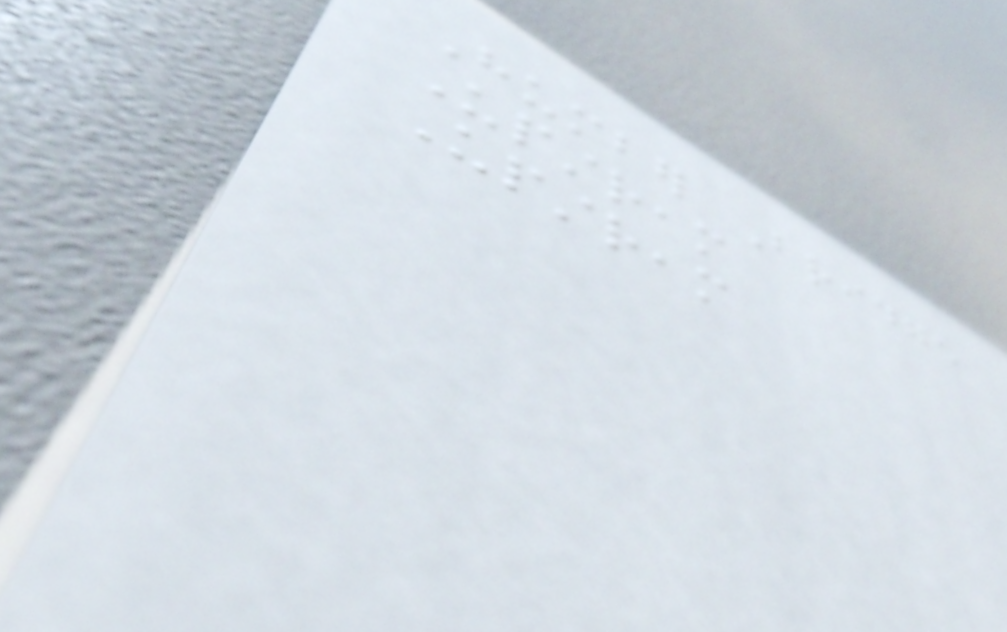Humber Bridge
Upstream
Upstream
